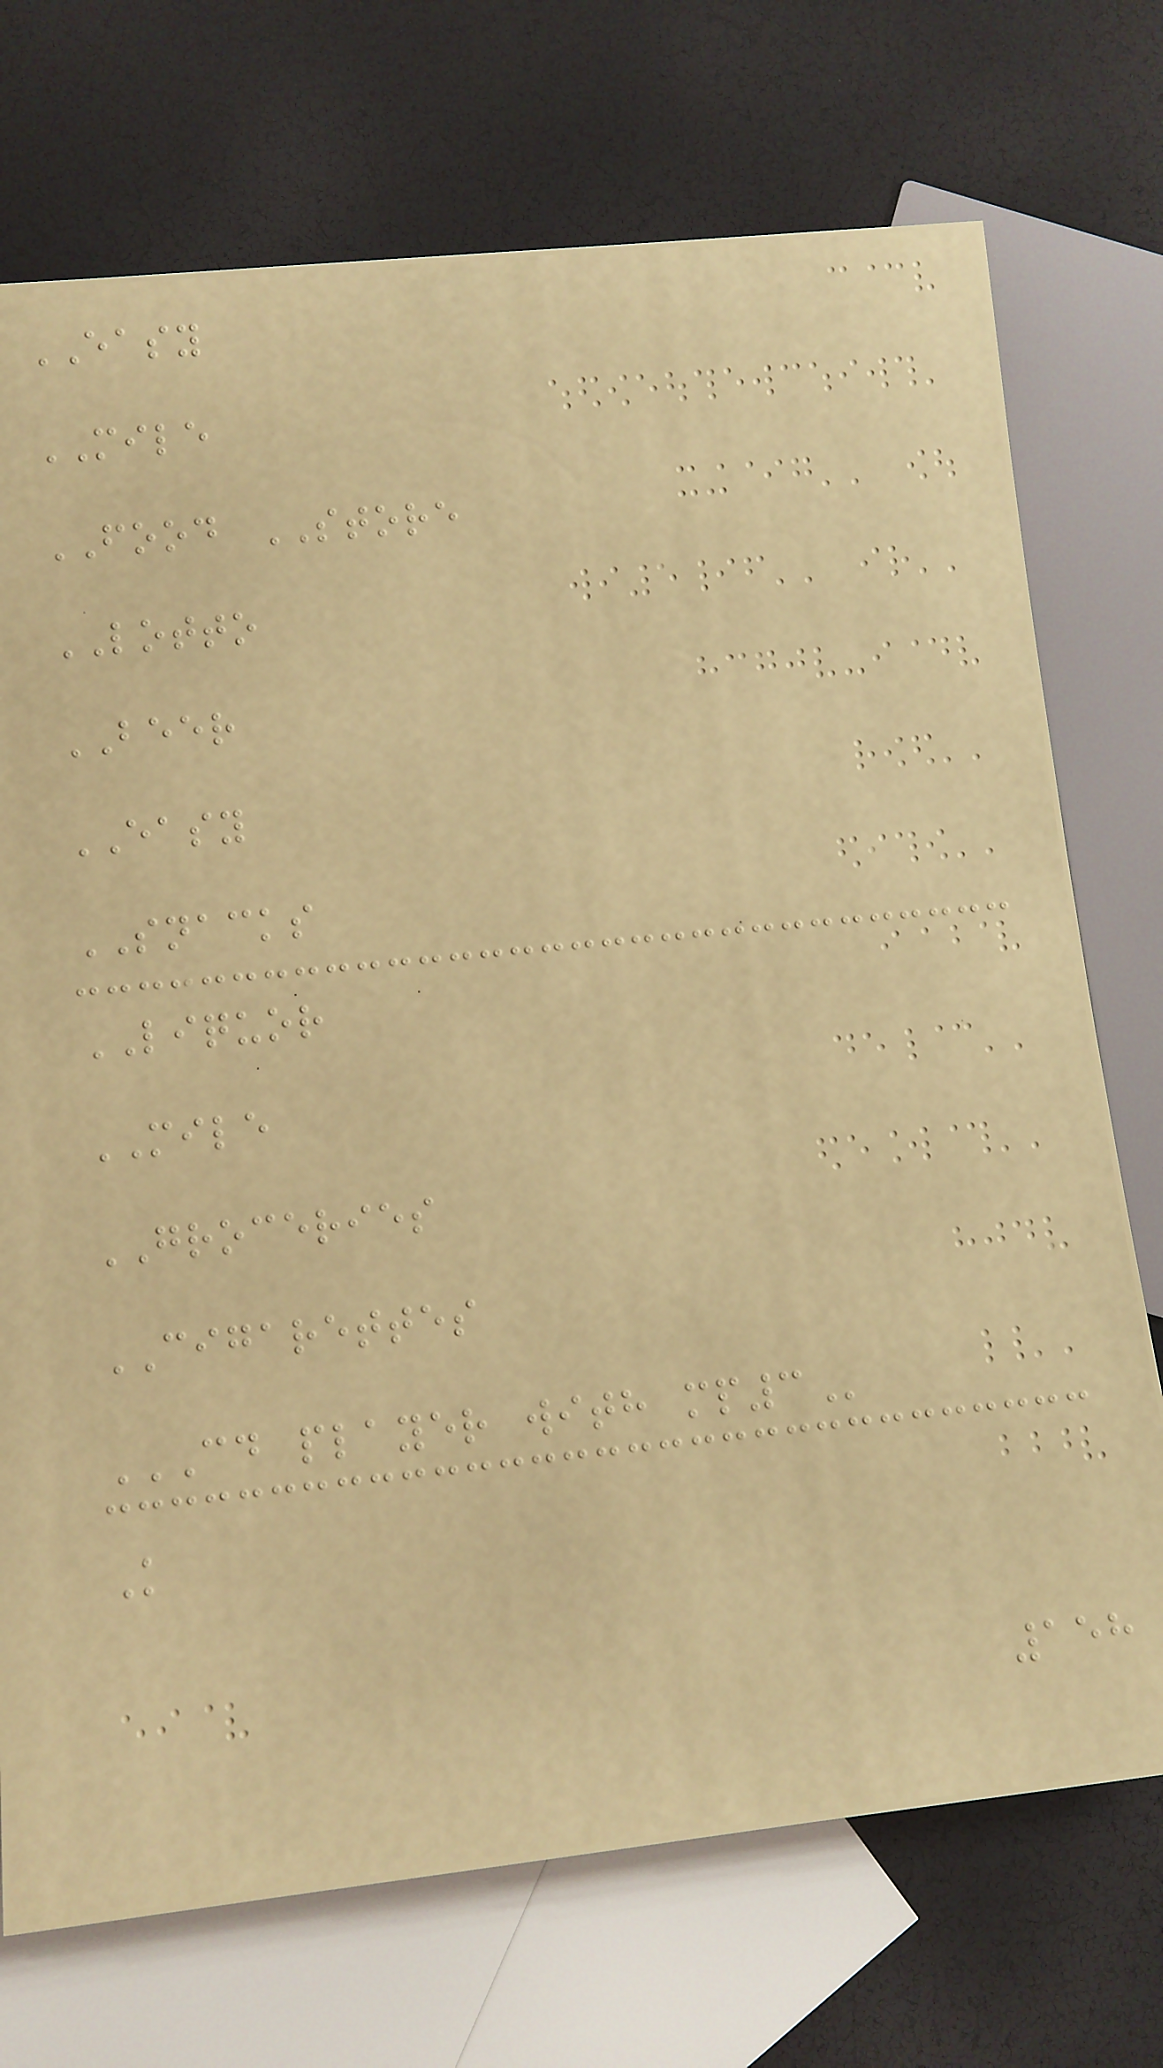EASY
MILE
FOOD STORE
LOTTO
BEER
EASY
SNACKS
LIQUOR
MILE
GROCERIES
CIGARETTES
CD PLAYER WITH MP3
K
158
